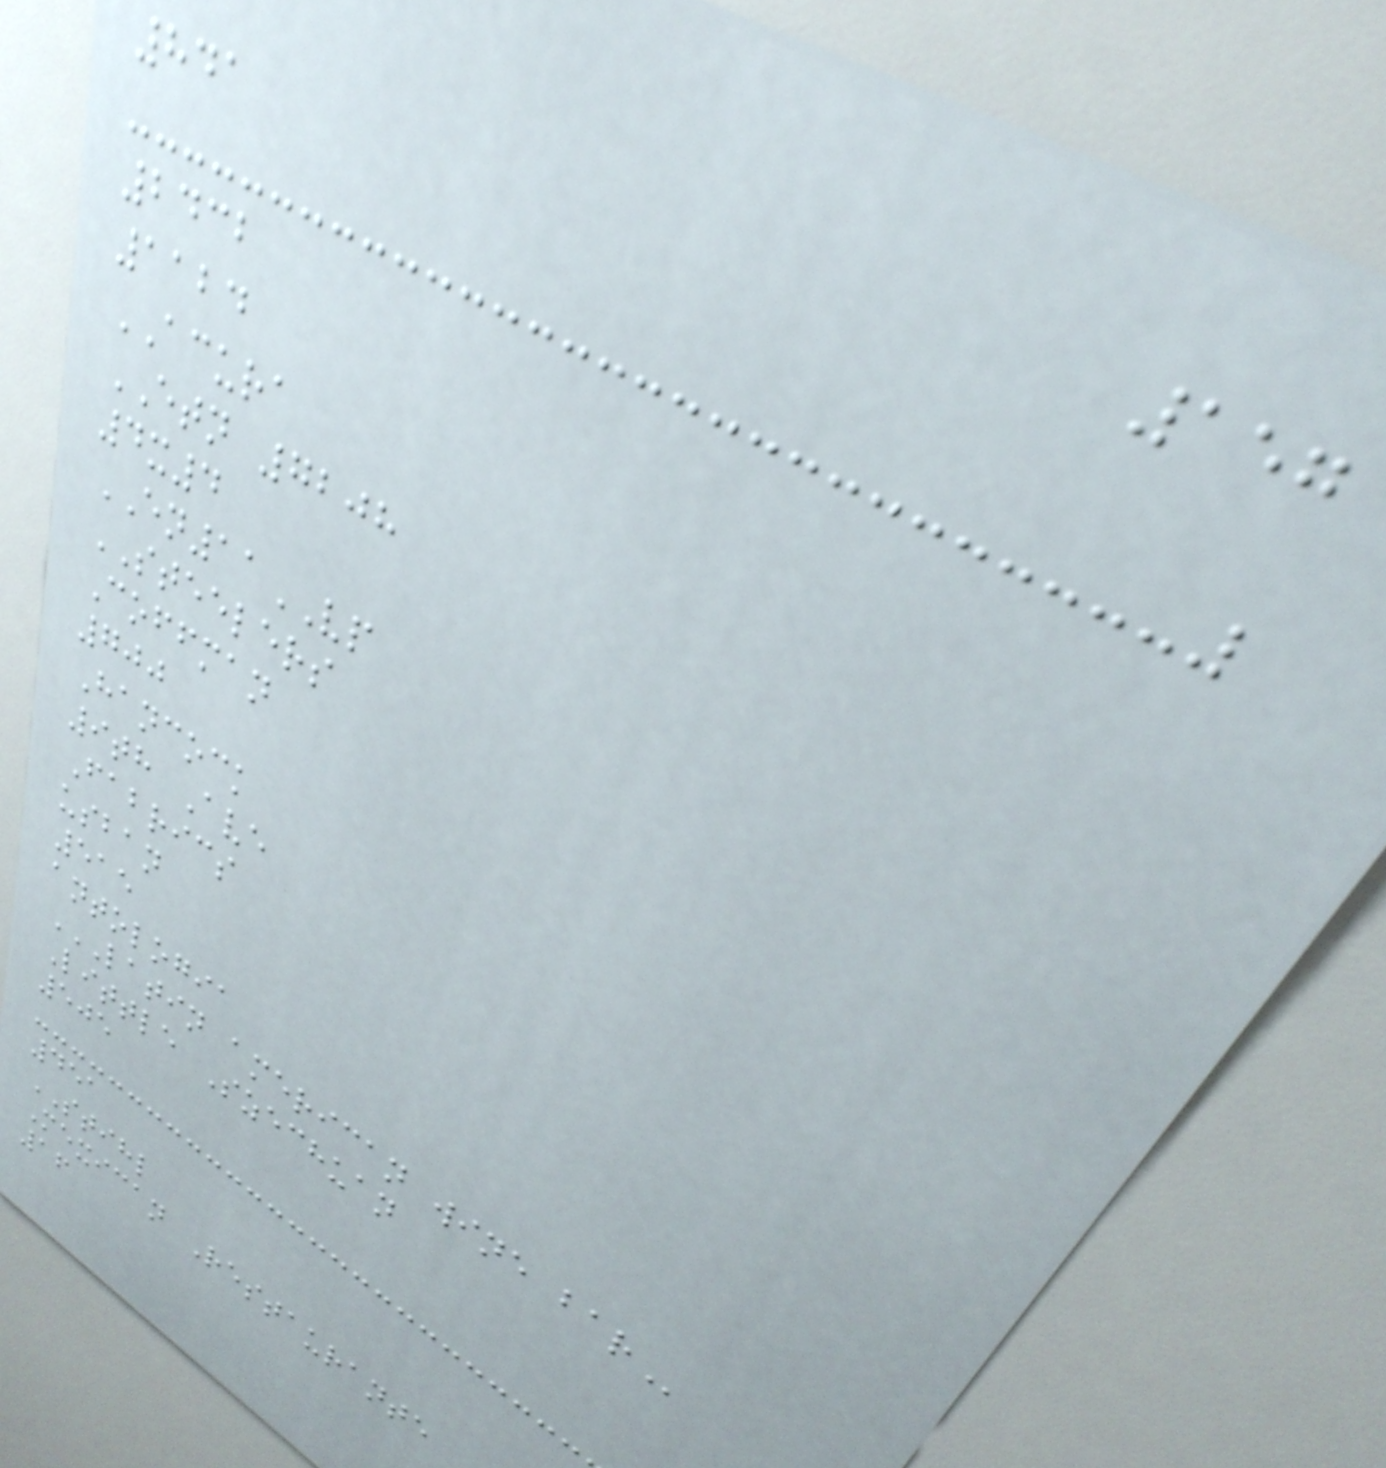157
841
2432
1124
ACURA
ETN 7208
4x4
EN11VP
STEELERS
Coffman
700
Hancock
9th Ave
Fabrics
usban
515
antologia
LATIN AMERICAN WINE BAR
Little Szechuan
505
451
STIHL
Mexican Restaurante
16
